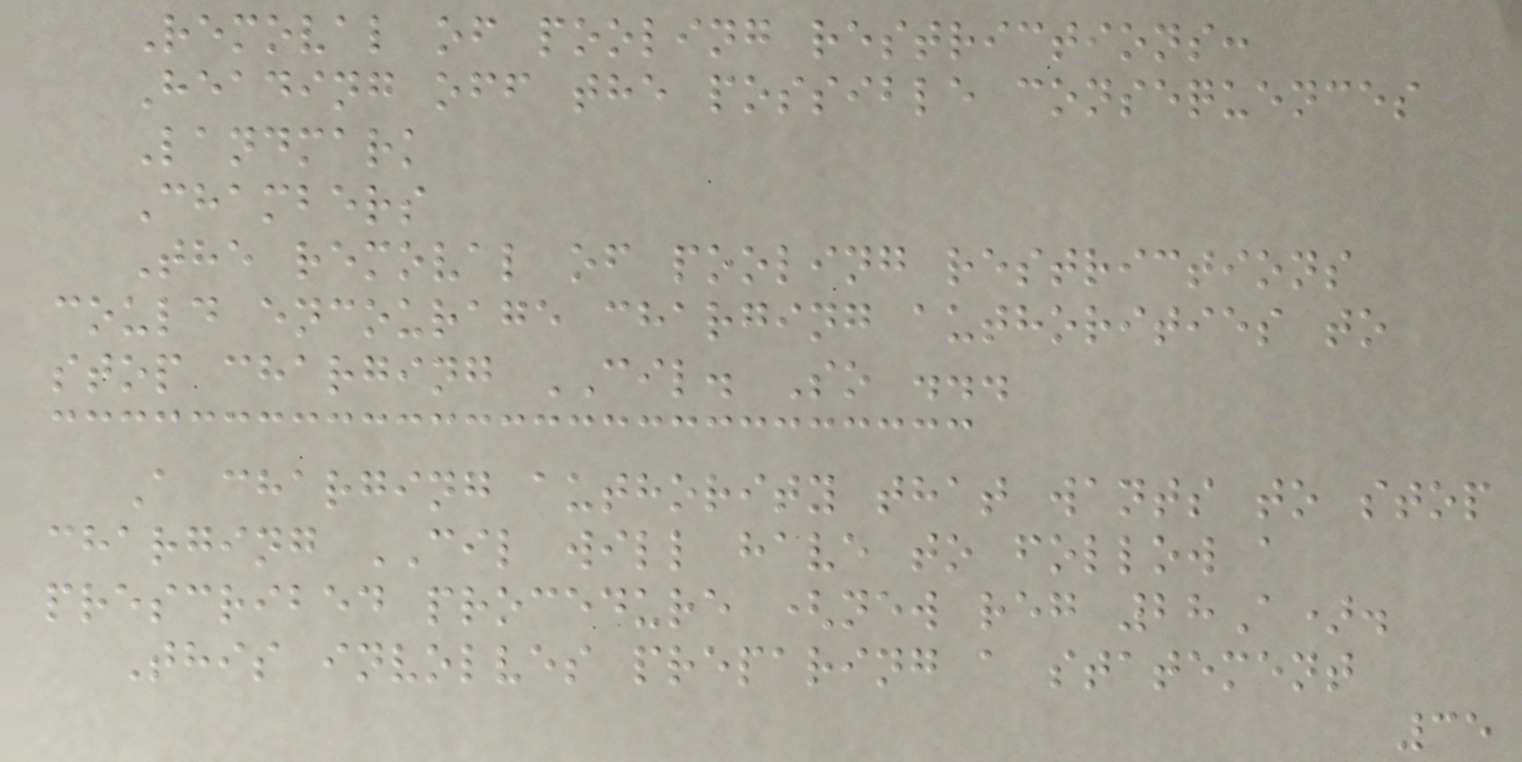Removal of pooling restrictions:
Heading off the possible consequences
Landmark
Chambers
The removal of pooling restrictions
could encourage charging authorities to
stop charging CIL. So ...
A charging authority that wants to stop
charging CIL will have to follow a
prescribed procedure (new reg 28A).
This involves preparing a statement
35
